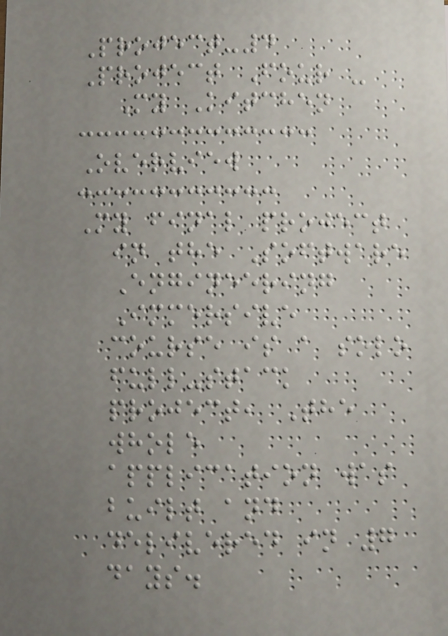Project-4
Project Four -
My Kitchen
Overview
My final project
in the Software
Engineering
Immersive
course is a solo
full-stack
project, The
whole
application was
built and
delivered in 7
days.
